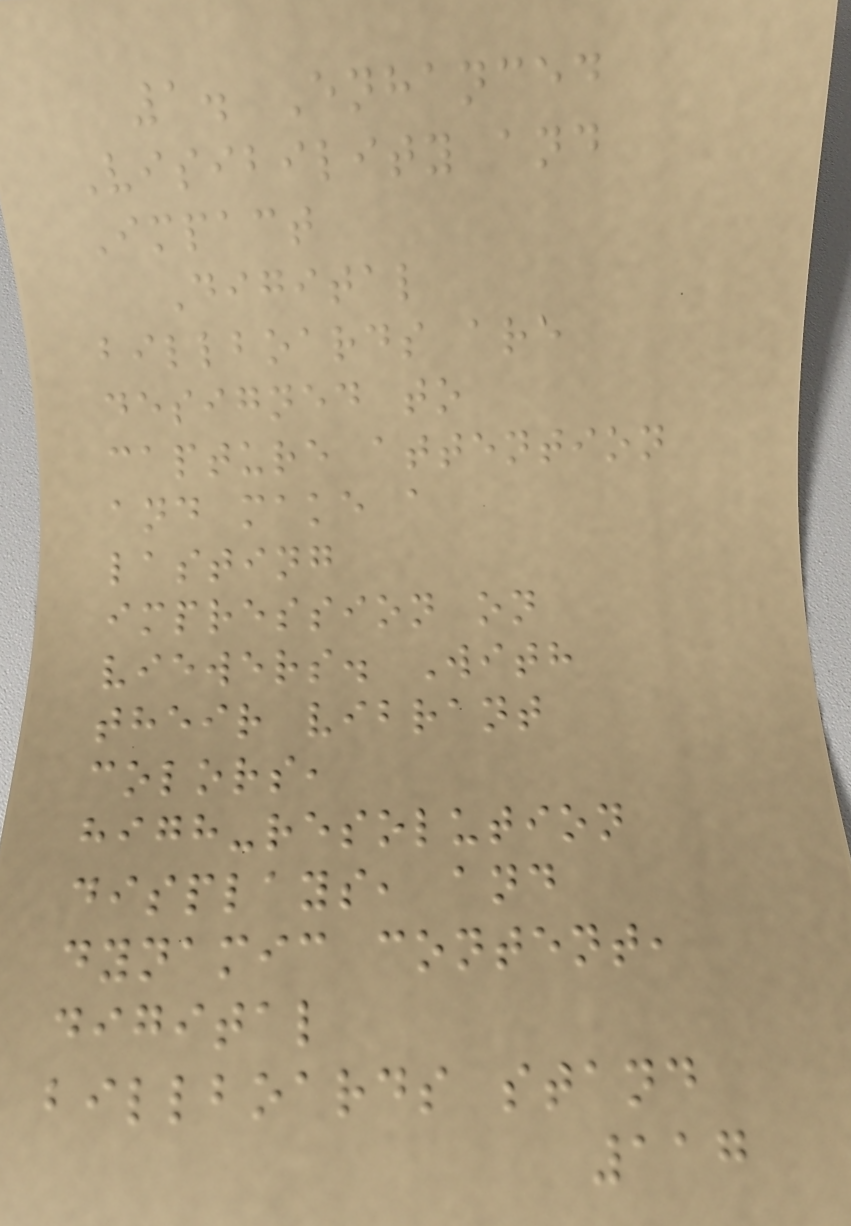1. Enhanced
Visibility and
Impact
Digital
billboards are
designed to
capture attention
and make a
lasting
impression on
viewers. With
their vibrant
colors,
high-resolution
displays, and
dynamic content,
digital
billboards stand
117
